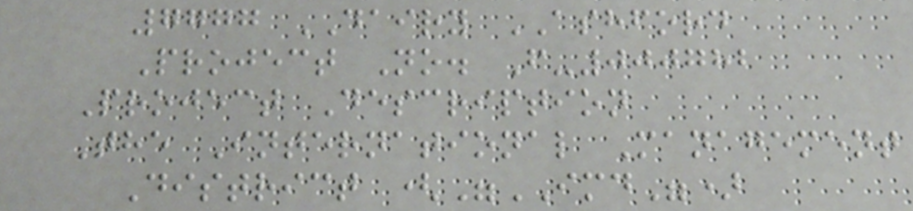7777 DAIRY ASHFORD
Project No. F-000782
Project Description
The International Management
District ("IMD")
